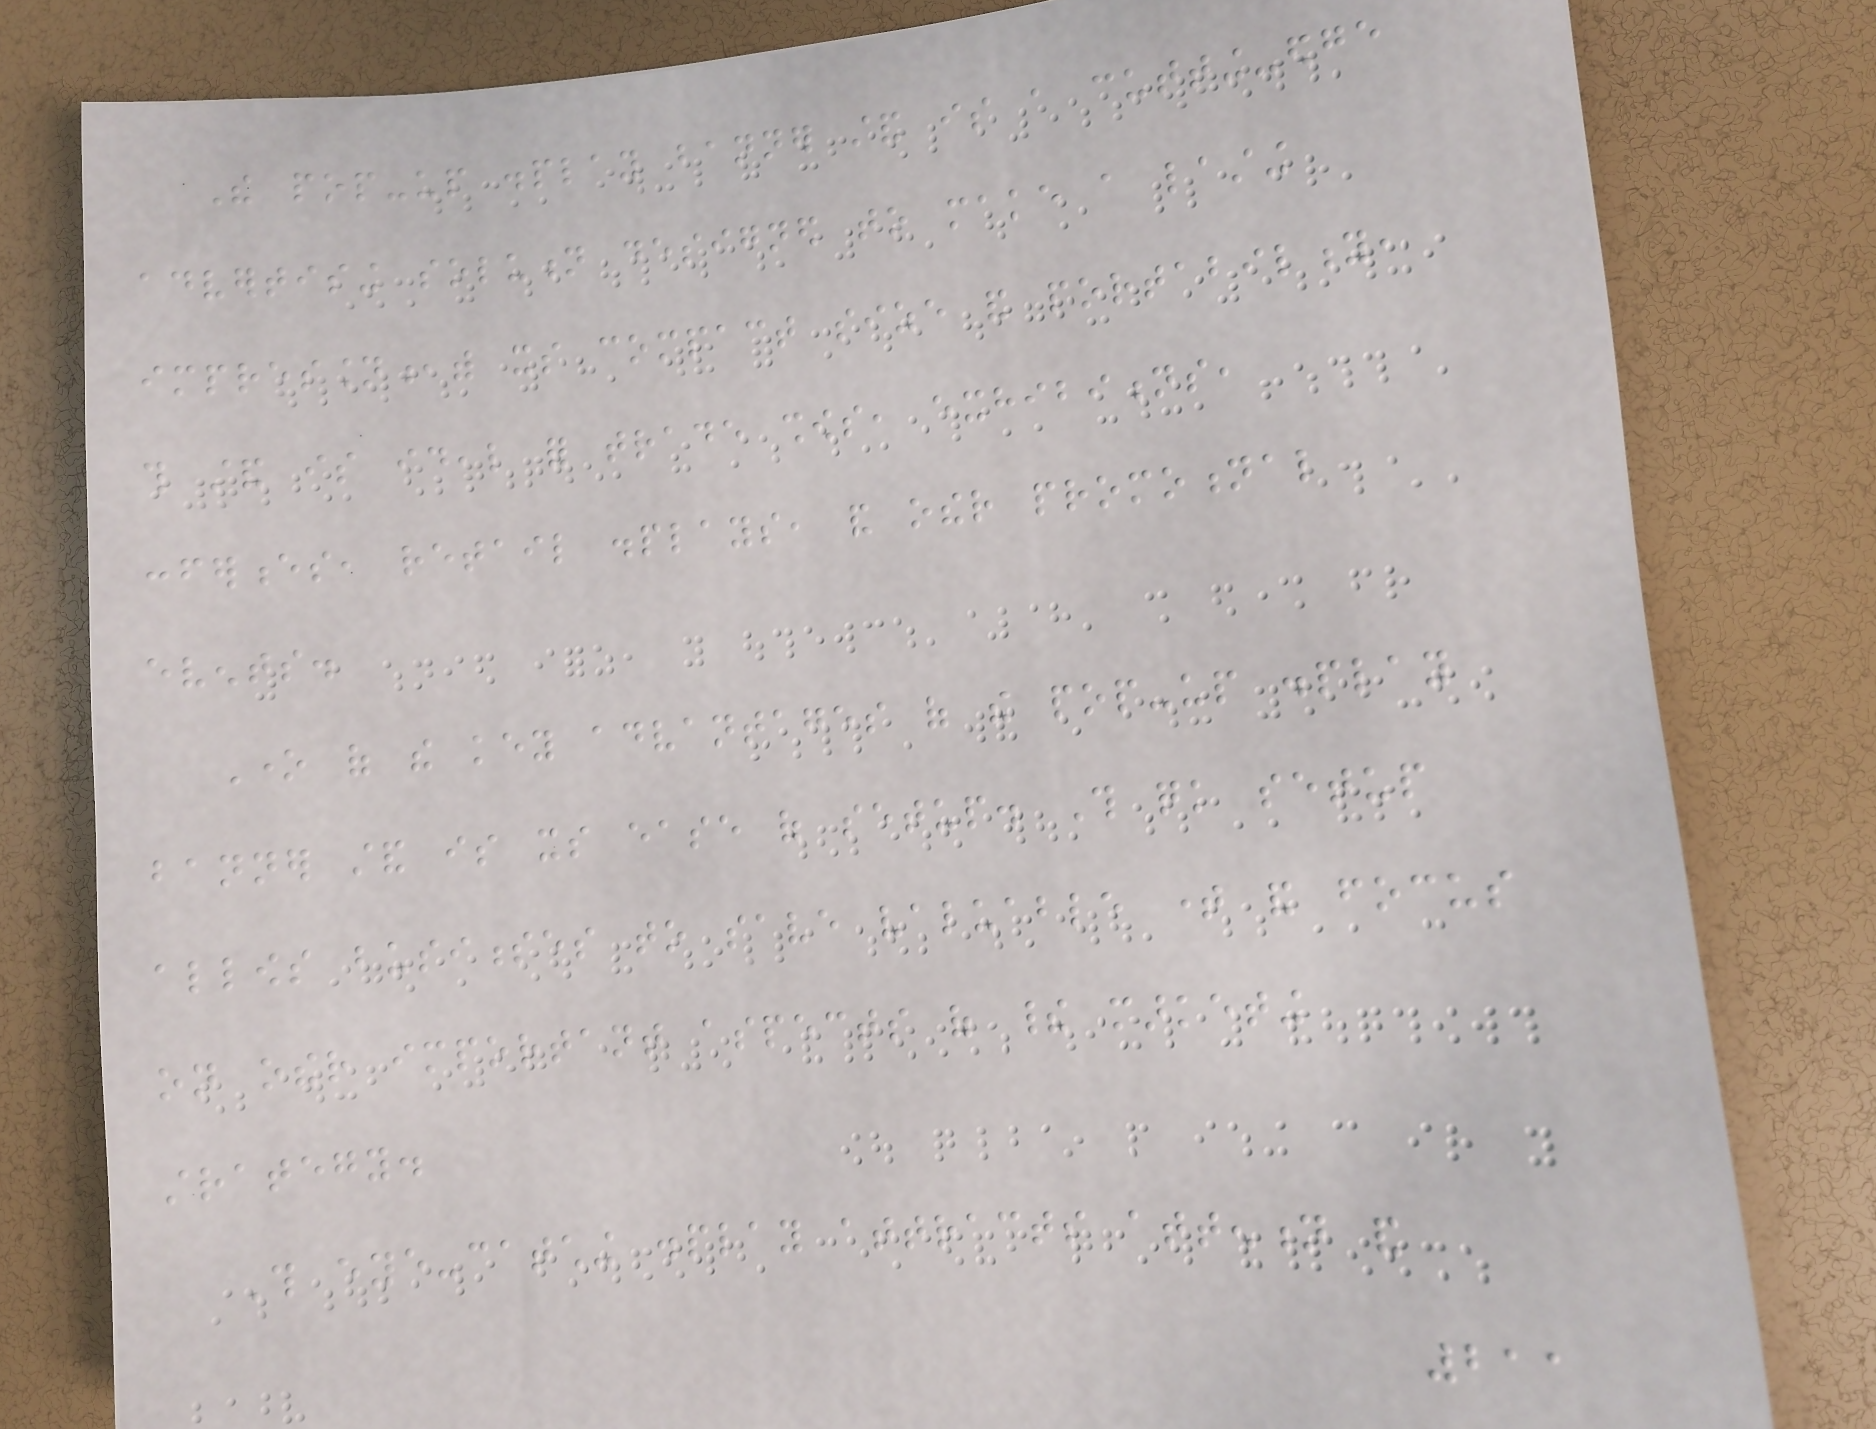The pop-up display banner stand is a cutting-edge
advertising solution designed to make a lasting
impression,with its compact size and portability,
this stand is ideal for trade shows, exhibitions,
conferences, retail displays, and other promotional
events.
One of the key advantages of the pop-up display
banner stand is its ease of setup. This quick setup
allows businesses to save valuable time and focus
on other important aspects of their marketing
strategy.
This eye-catching display attracts attention and
211
